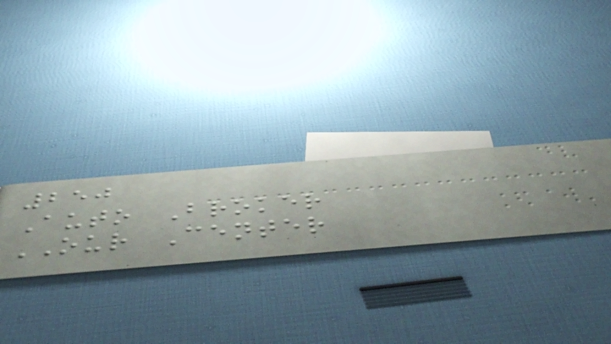250
Auto Broker
OUR Center
